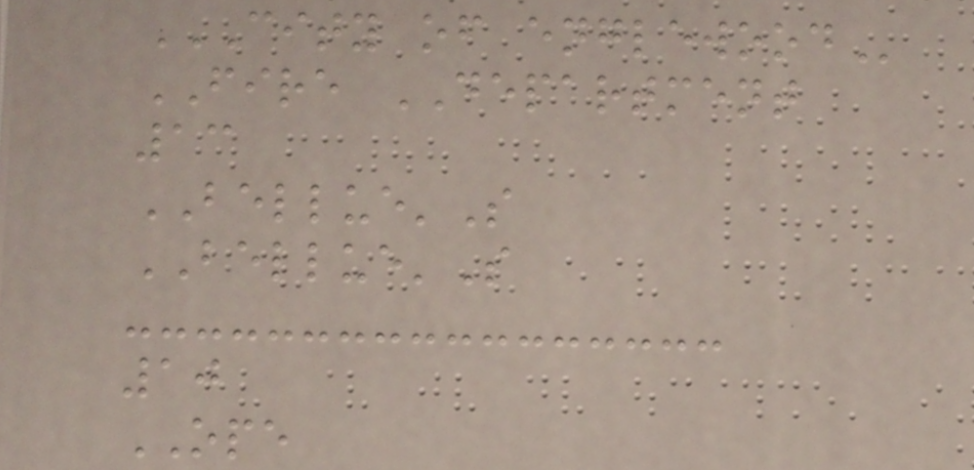CITY OF ENGLEWOOD
FIRE DEPARTMENT
13
BELLUE'S
BELLUE'S
10
OPE
